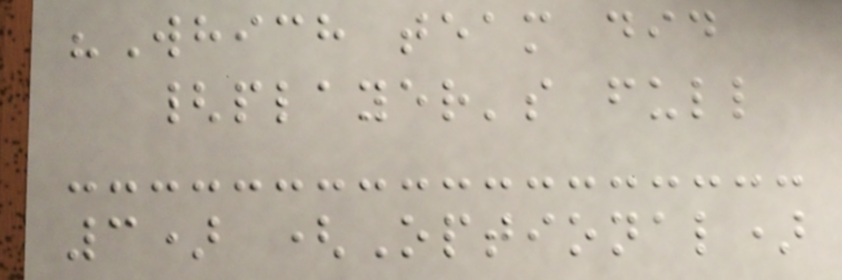"Which team did
{player's full
3) (Optional)
